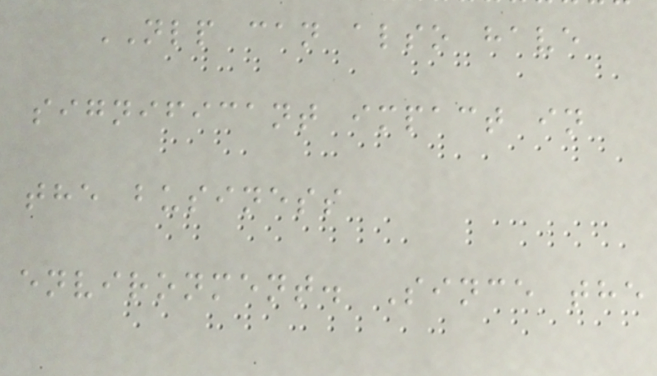NLP can also have
significant impact in
the business
environment. Since the
